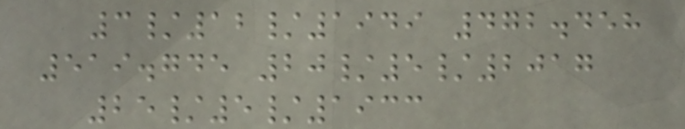3/12/1949 472.458
519.745 20/5/2017
25/5/1933
